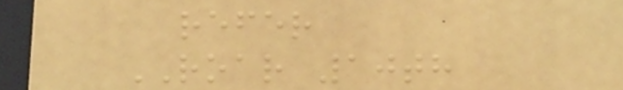refer
ROAR 10th
